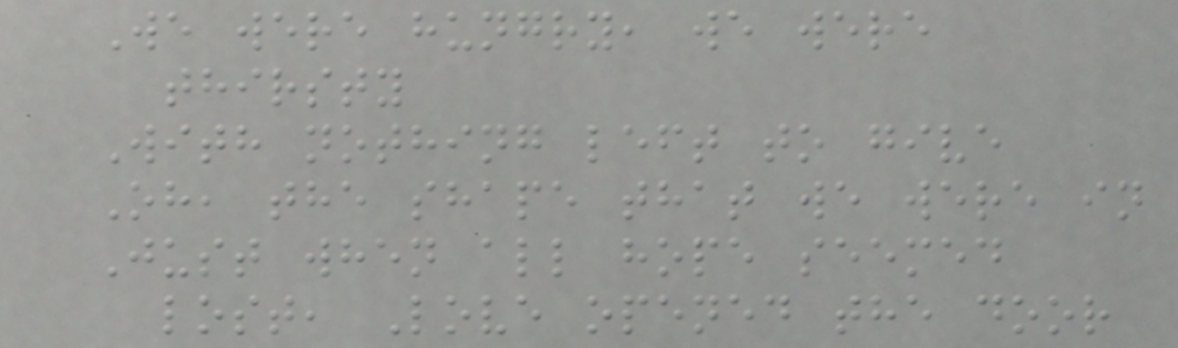We were hungry, we were
thirsty
With nothing left to give
Oh, the shape that we were in
Just when all hope seemed
lost, Love opened the door
